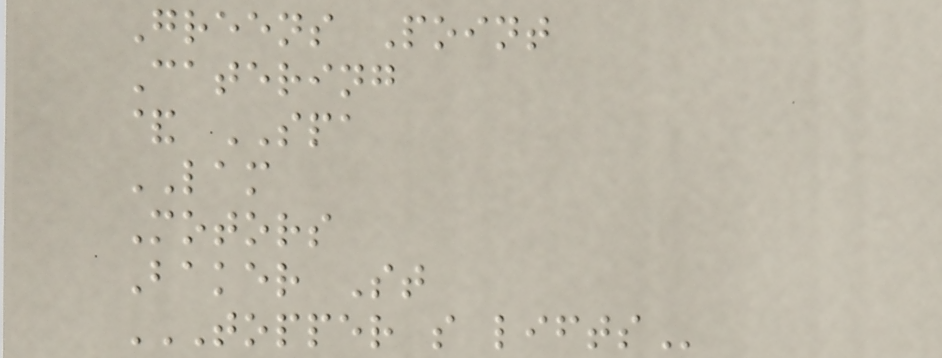Greens Point
Catering
& SPA
LAM
Motors
Baker St
TOPPER S LIFTS
